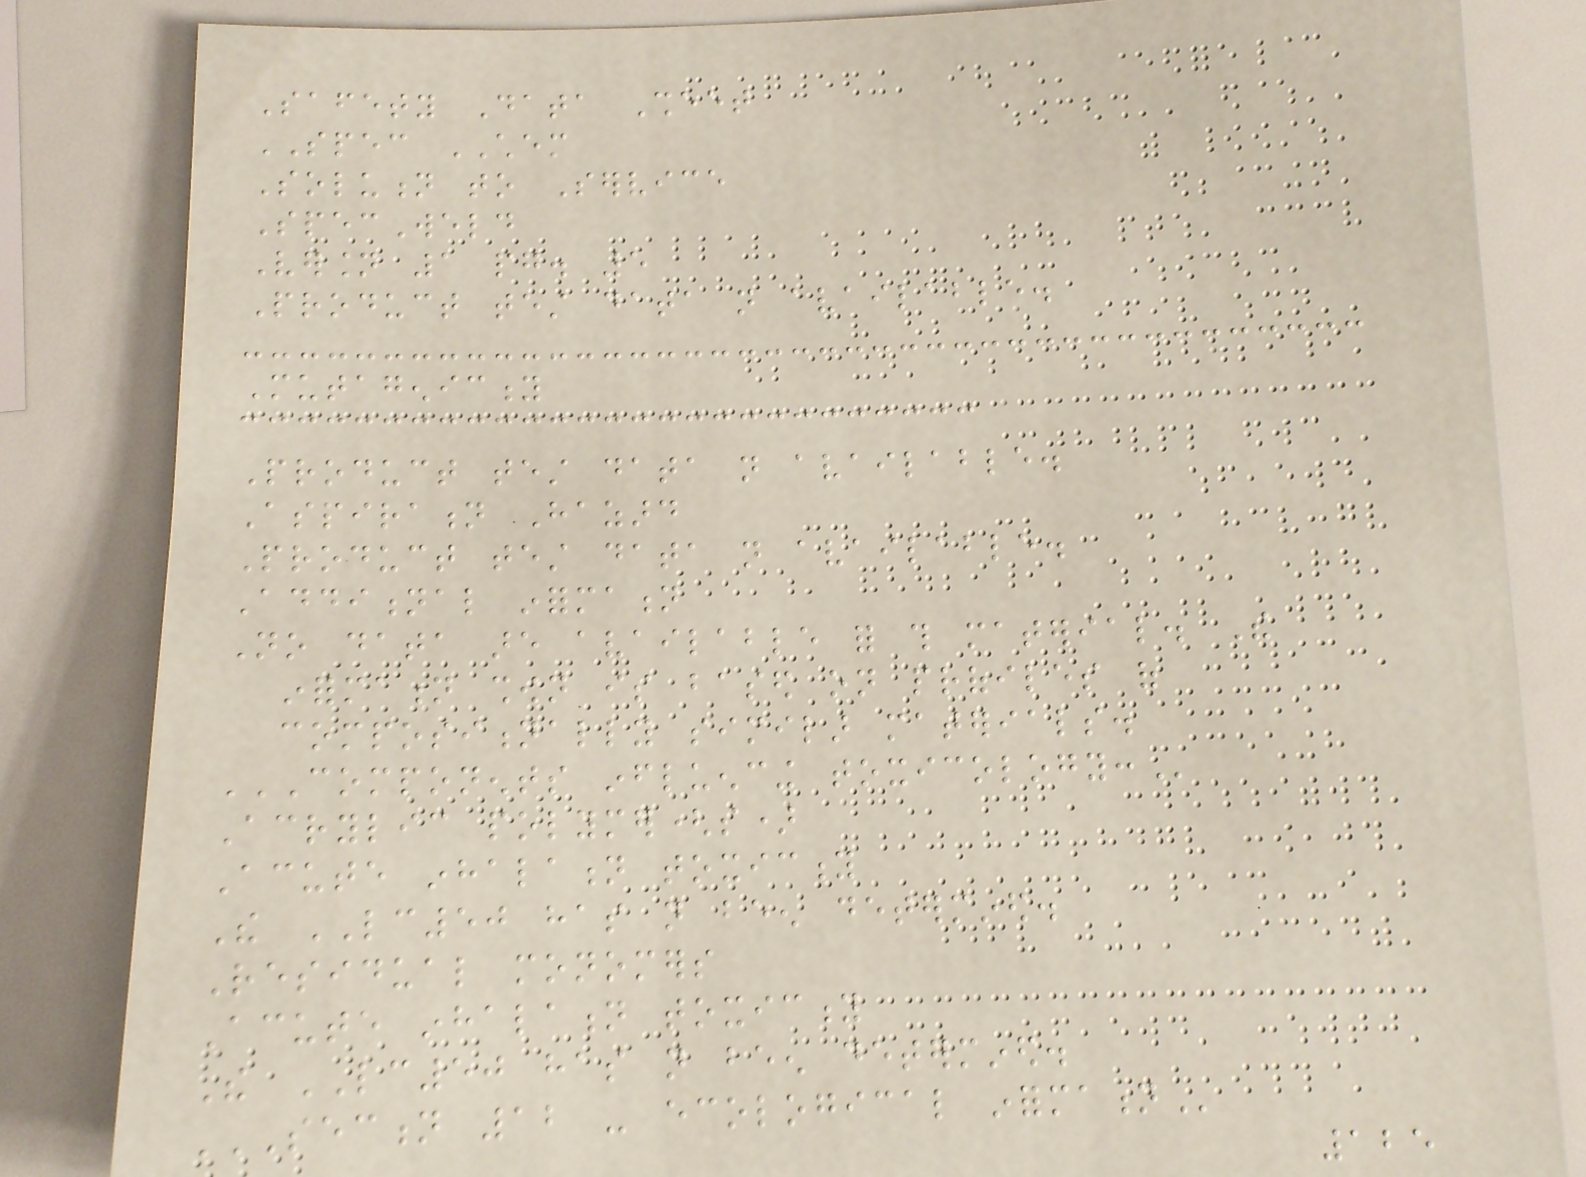Safety Data Sheet
SPEC CHEM
Solution to Service
SpecWeld
Version 1 pg. 5
Product test data not available.
Mutagenicity
Product test data not available.
Aspiration Hazard
Product test data not available.
Additional information
No data are available for this material. The
information shown is based on profiles of
compositionally similar materials.
COMPONENTS INFLUENCING TOXICOLOGY:
Acrylic polymer(s)
Acute inhalation toxicity
The LC50 has not been determined.
Residual monomers
Acute inhalation toxicity
The LC50 has not been determined.
SECTION 12 - ECOLOGICAL INFORMATION
125
